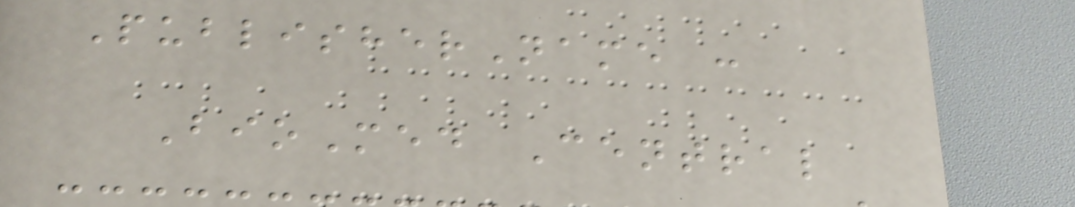PublisherName :
BioMed Central
